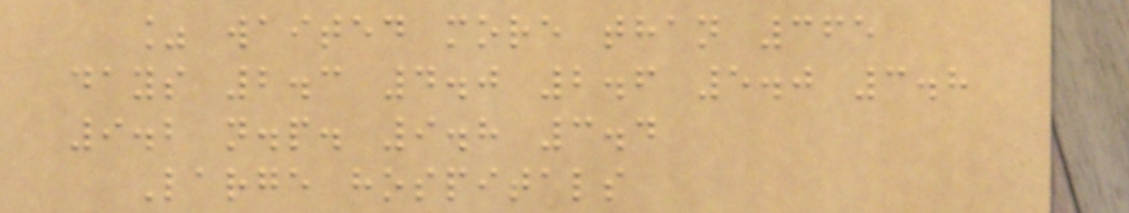% waited more than 365
days 2.3 4.0 2.6 5.0 3.8
9.2 n.p. 9.8 3.4
Large hospitals
